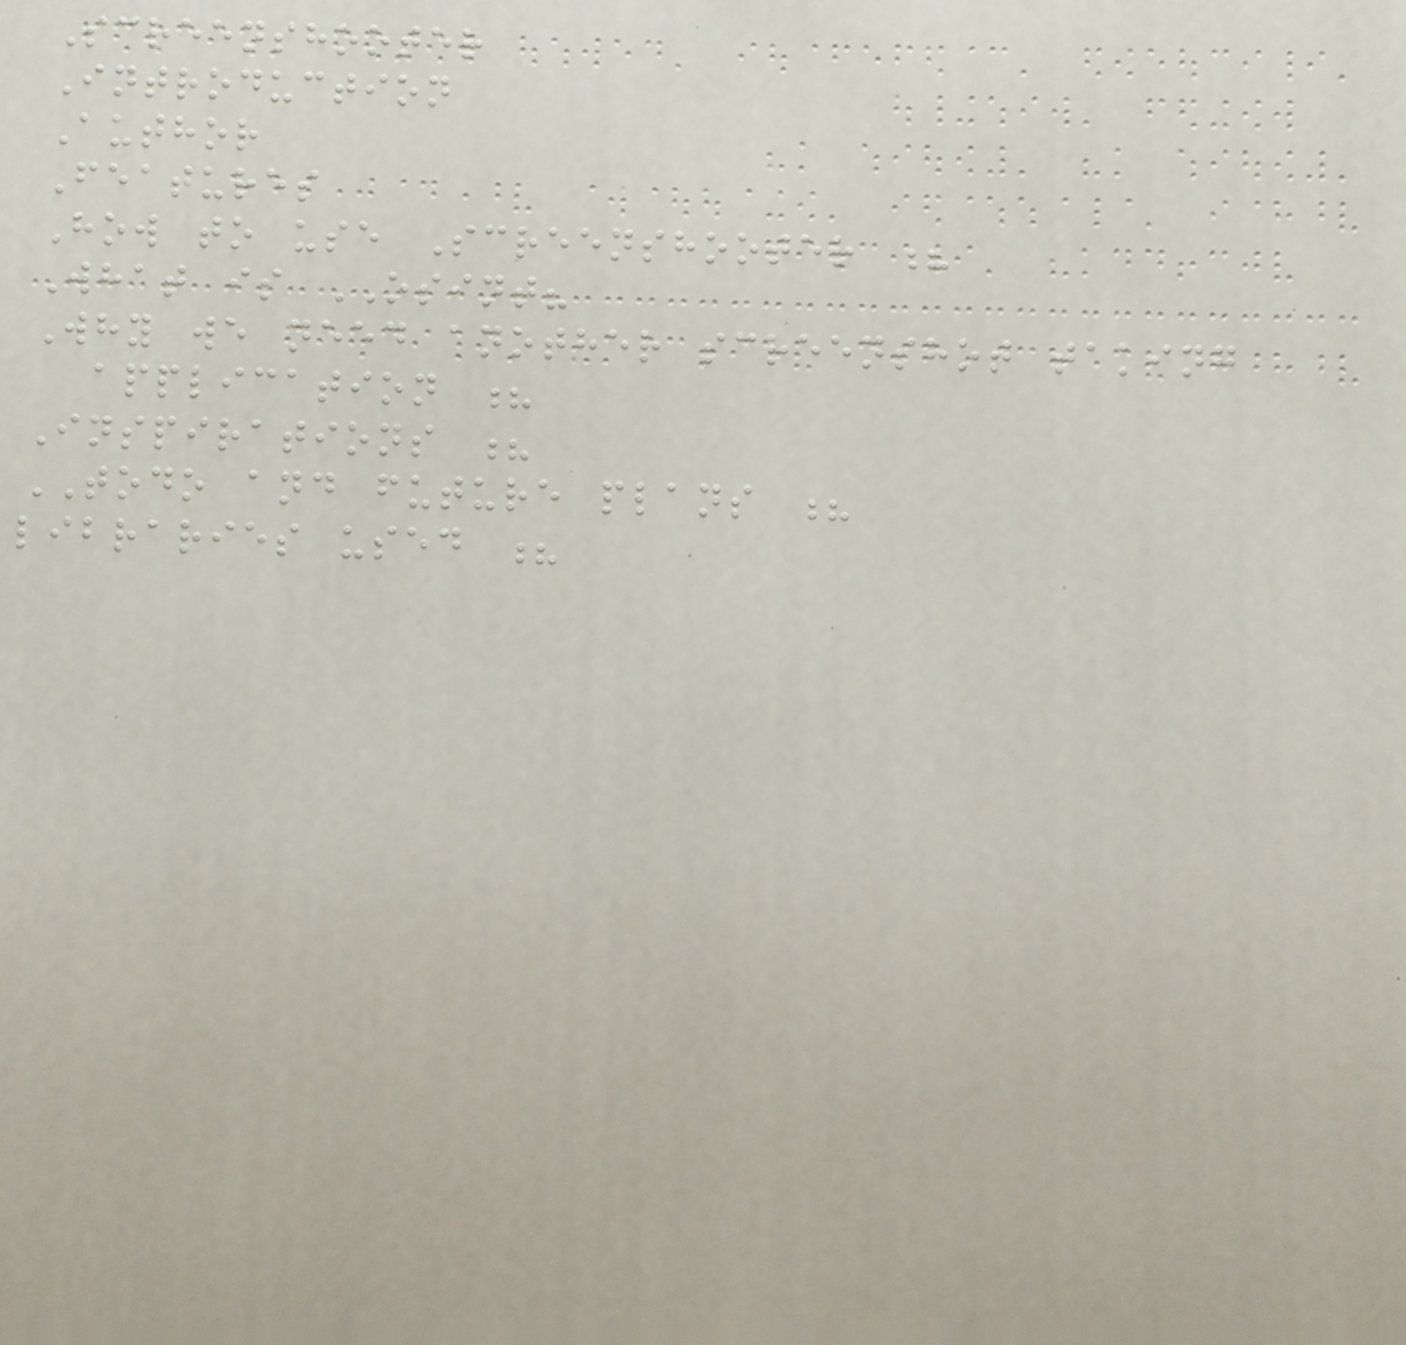Screenshooter
Introduction
Author
Features
How to use Screenshooter ?
What is OSINT?
Why we need another screenshot taking
application ?
Inspirations ?
TODO and future plans ?
libraries used ?
